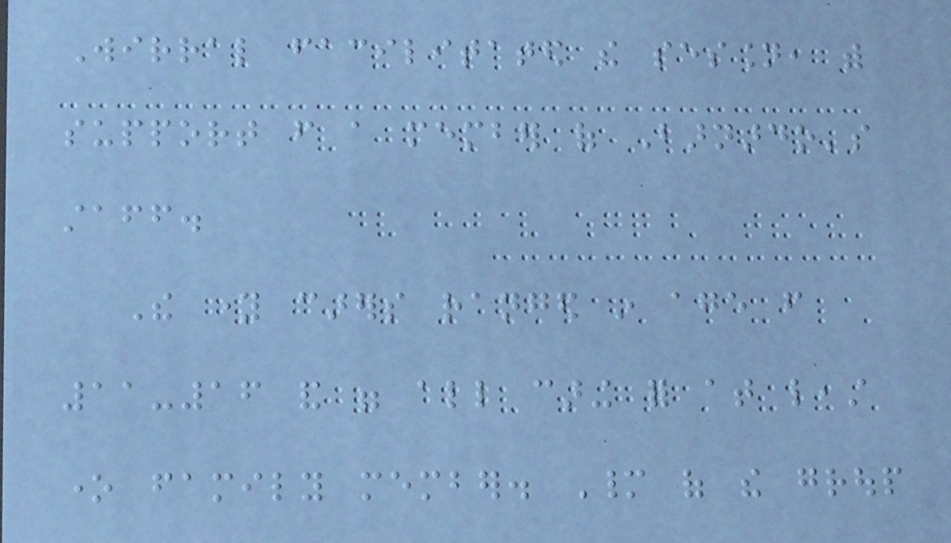Wirral facilitated the session, with
support from a member of Barnardo's
staff.
The young carers ranged in age from
11-16 and were all caring for at least
one family member. Many of the group
